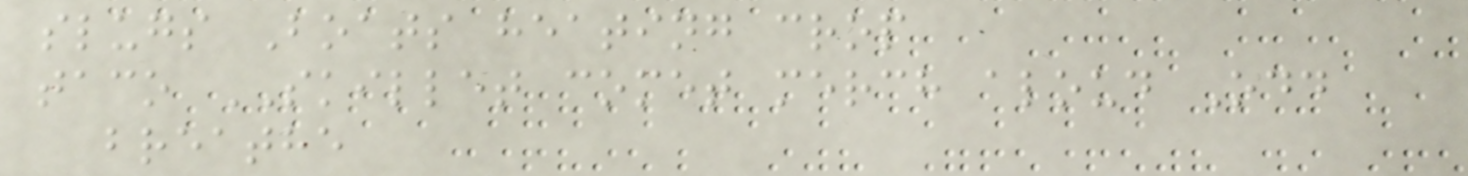slugs Boats heating crop
taco SKILLET comet merch aloud Odd
breathe
